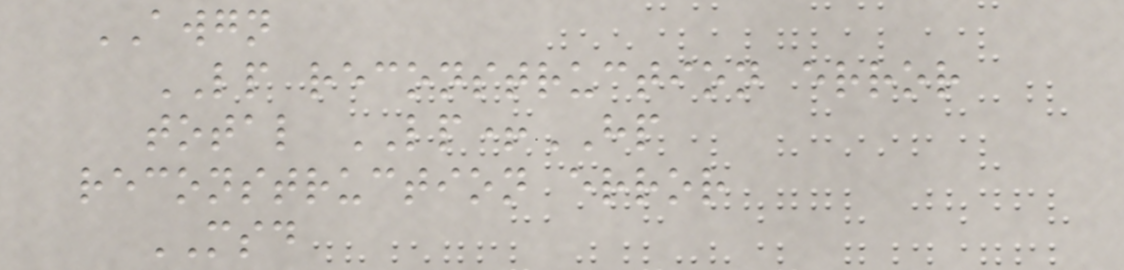AWGN
LP reconstruction error
total LP+HP
reconstruction error
MSD
